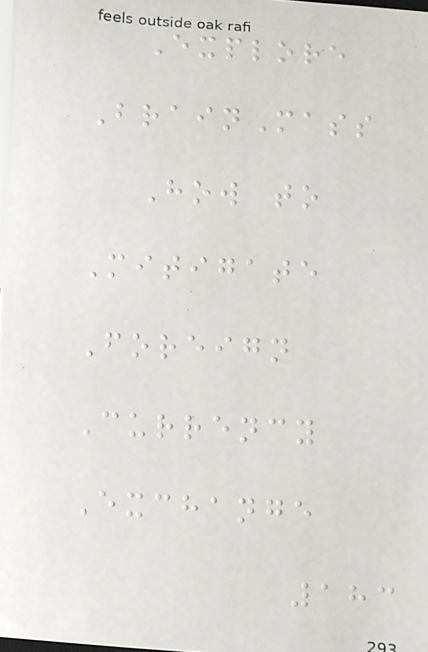Explore
BrainMass
How to
Mitigate
Foreign
Currency
Exchange
183
